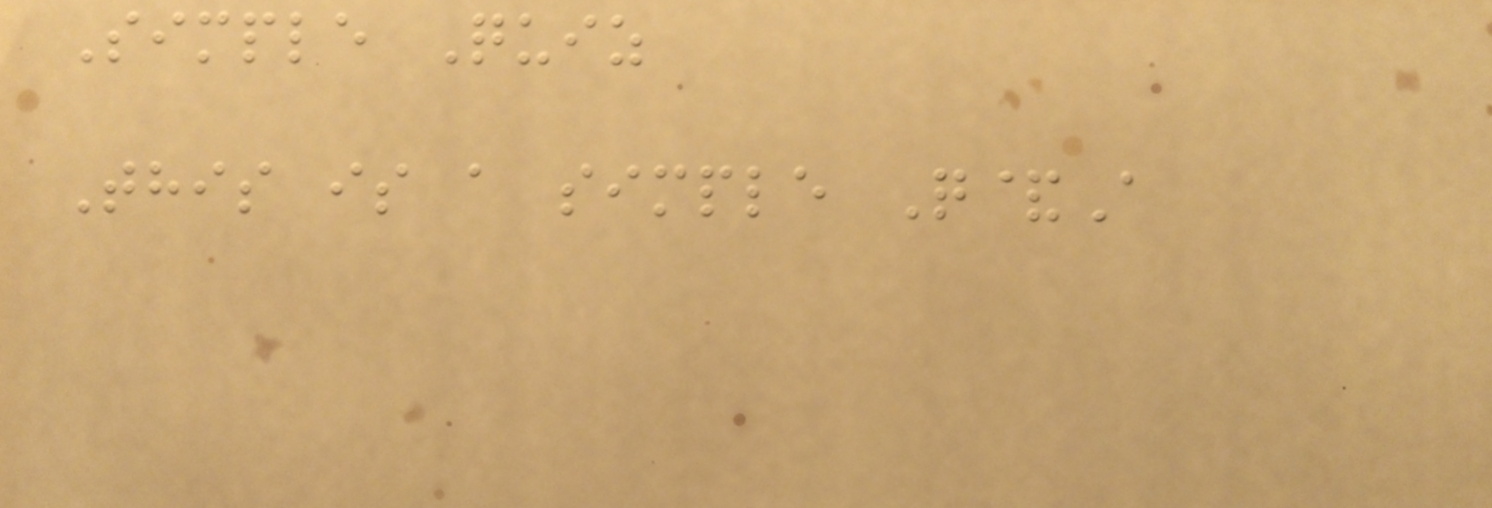Simple Quiz
This is a simple Q&A
